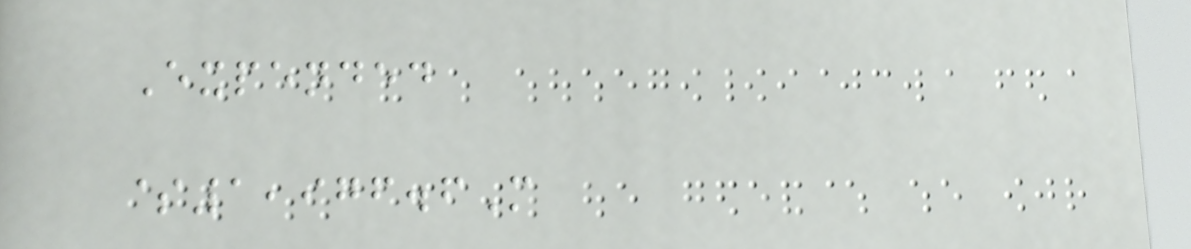Expended
$1,976.6M
